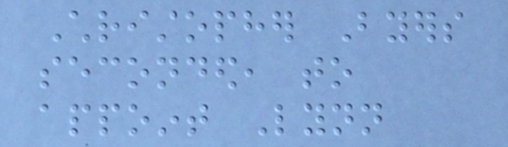Christopher Byers
seconded, to
appoint Lynn
